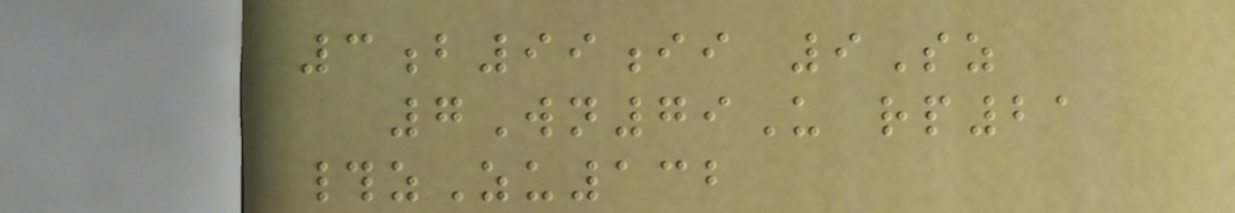3b99ii 9Sz
7Wn79U rp21
#zZu132
